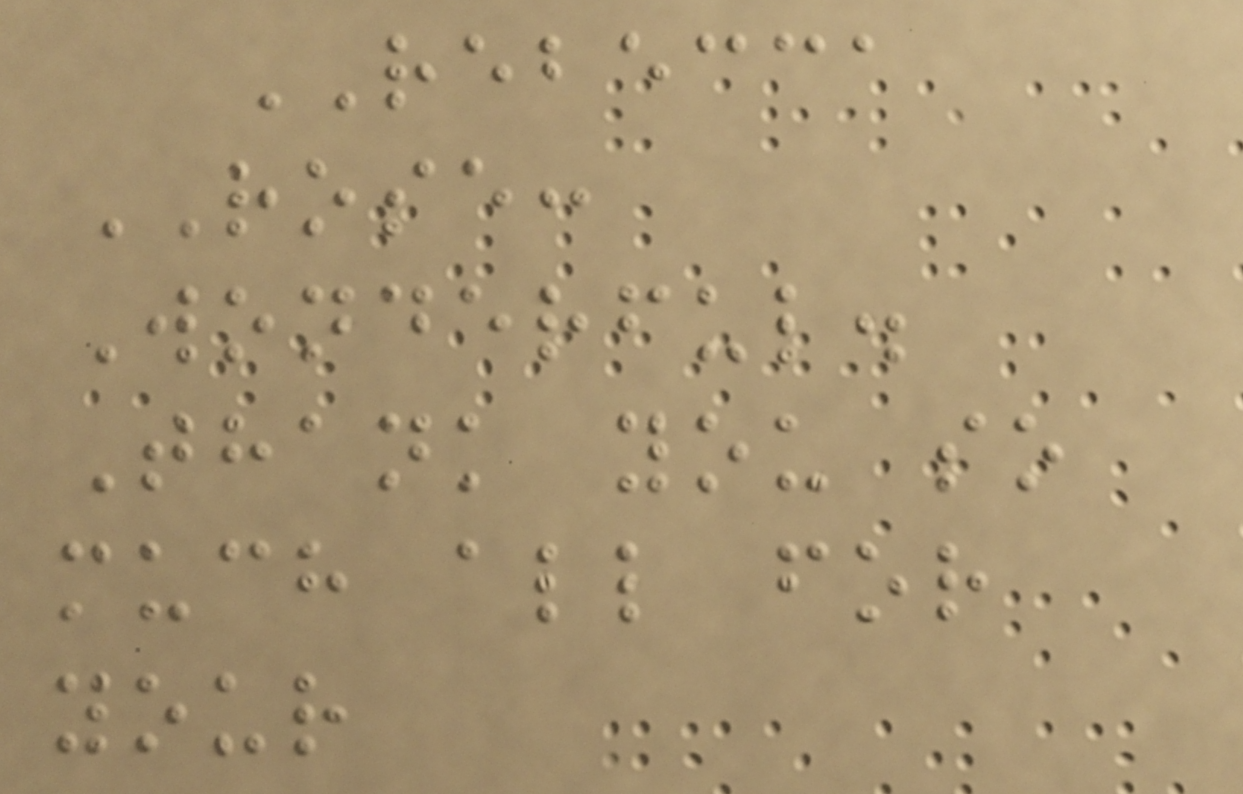REBECCA
ROSE:
Wonderful.
Thank you so
much all for
your
